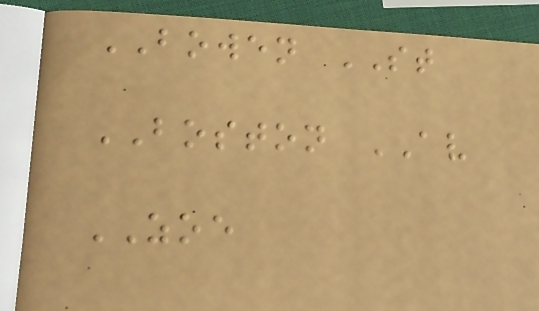BOWEN ST
BOSTON AV
ZOE
